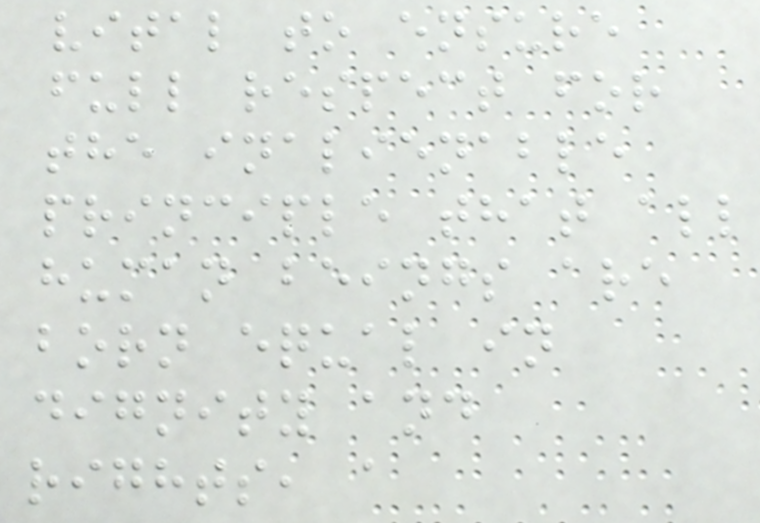vital to ensure
full respect for
the inalienable
principle that all
human beings are
born equal in
dignity and
rights, a
